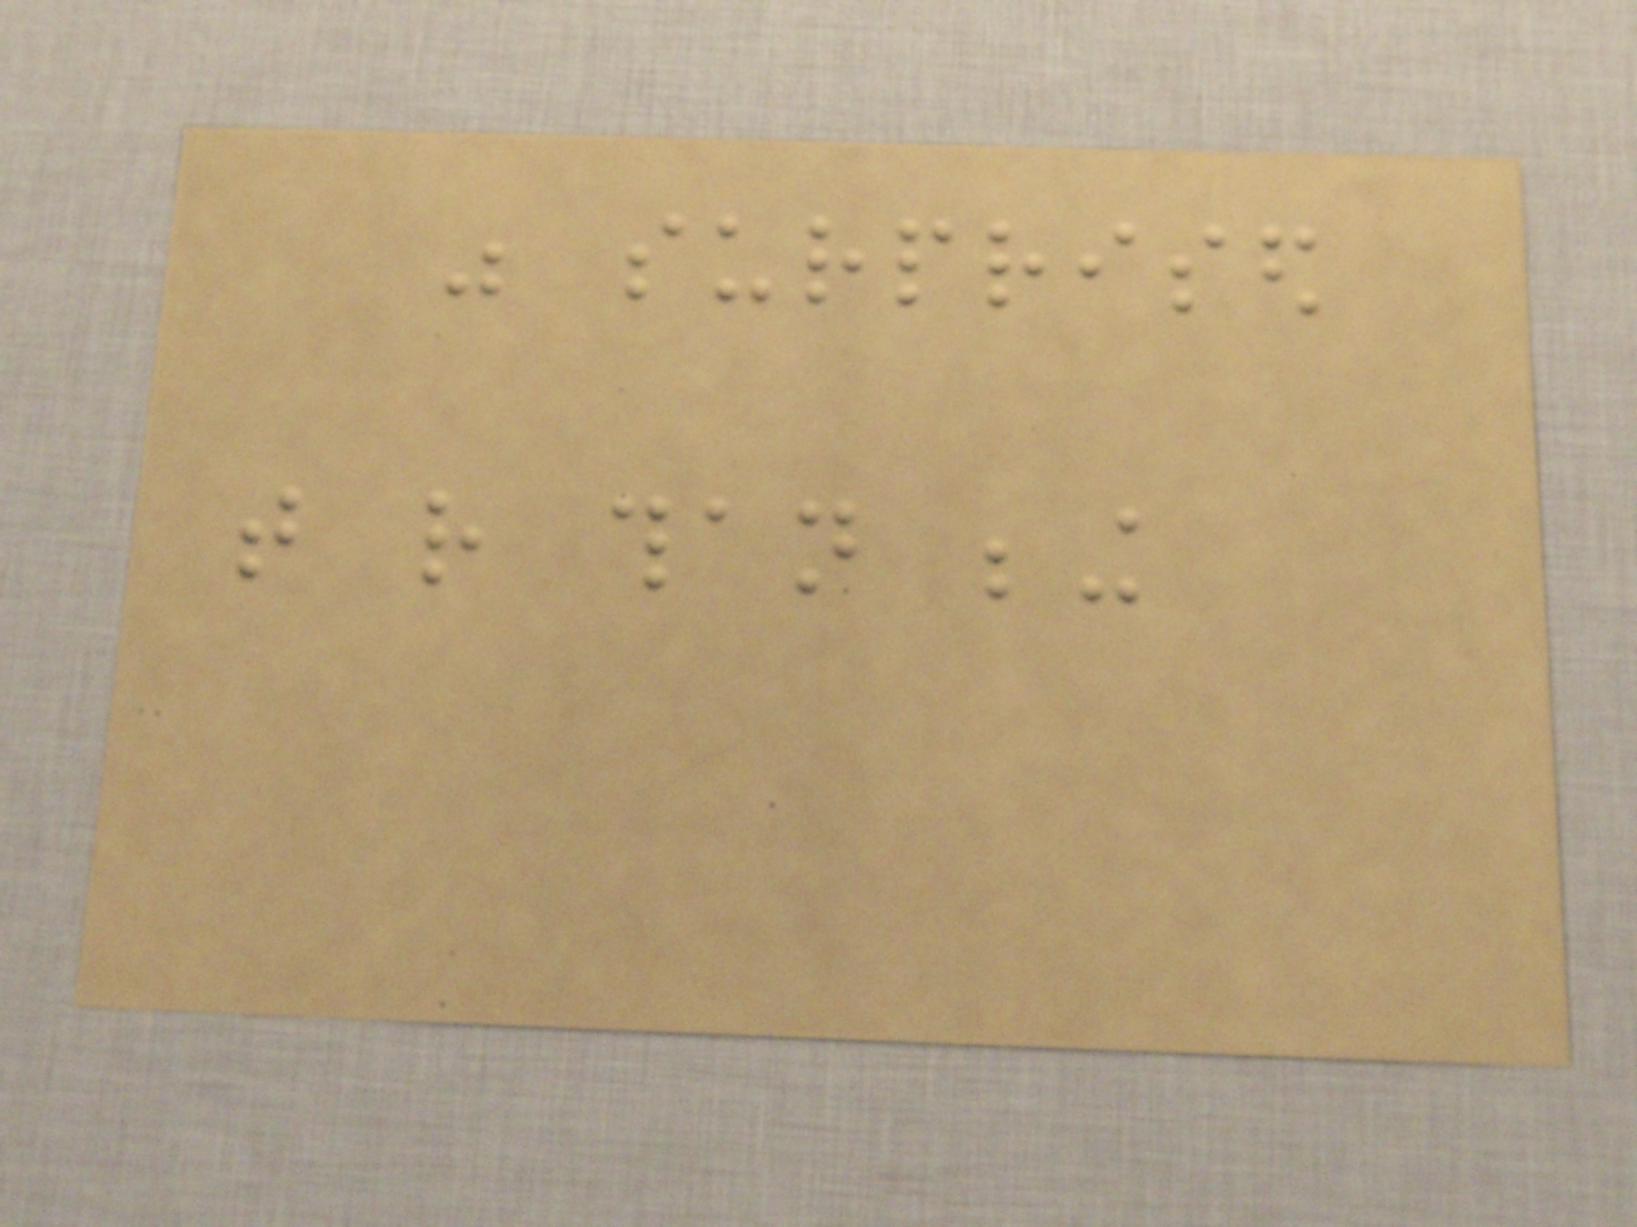was surprised
that rather than being
